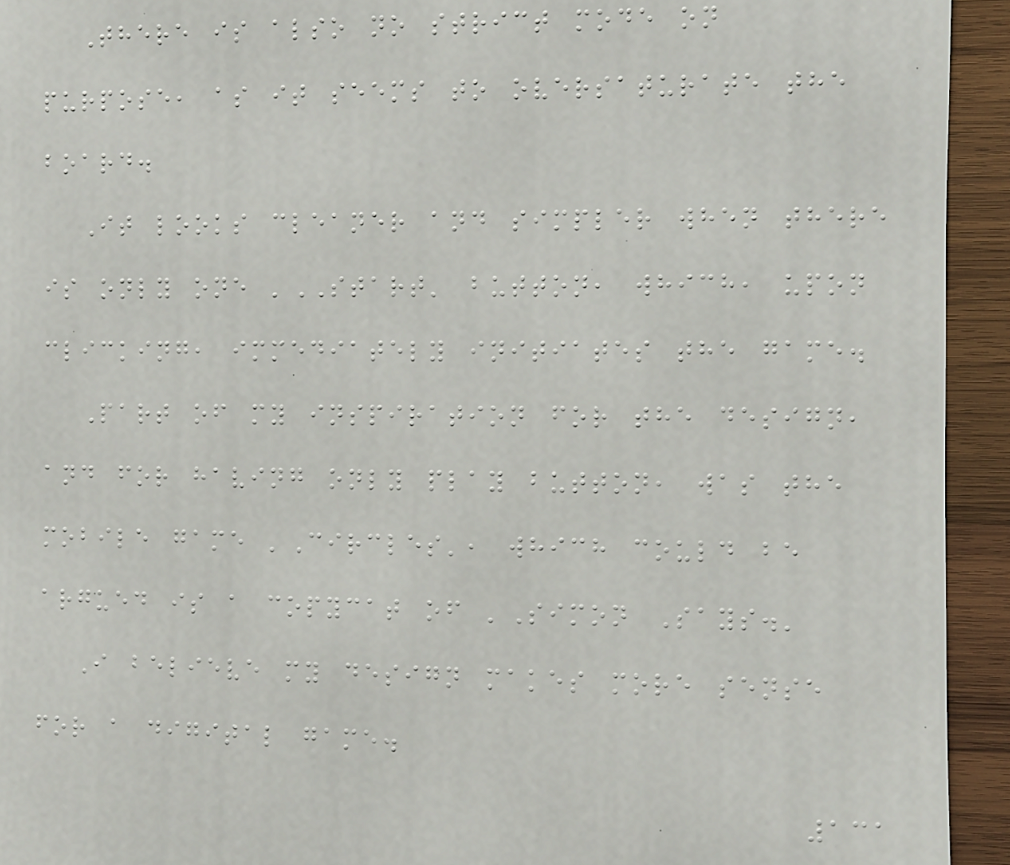There is also no strict mode on
purpose, as it seems to oversaturate the
board.
It looks cleaner and simpler when there
is only one 'START' button, which, upon
clicking, immediately initiates the game.
Part of my inspiration for the design,
and for having only play button, was the
mobile game 'Circles', which could be
argued is a copycat of 'Simon Says.'
I believe my design makes more sense
for a digital game.
131
